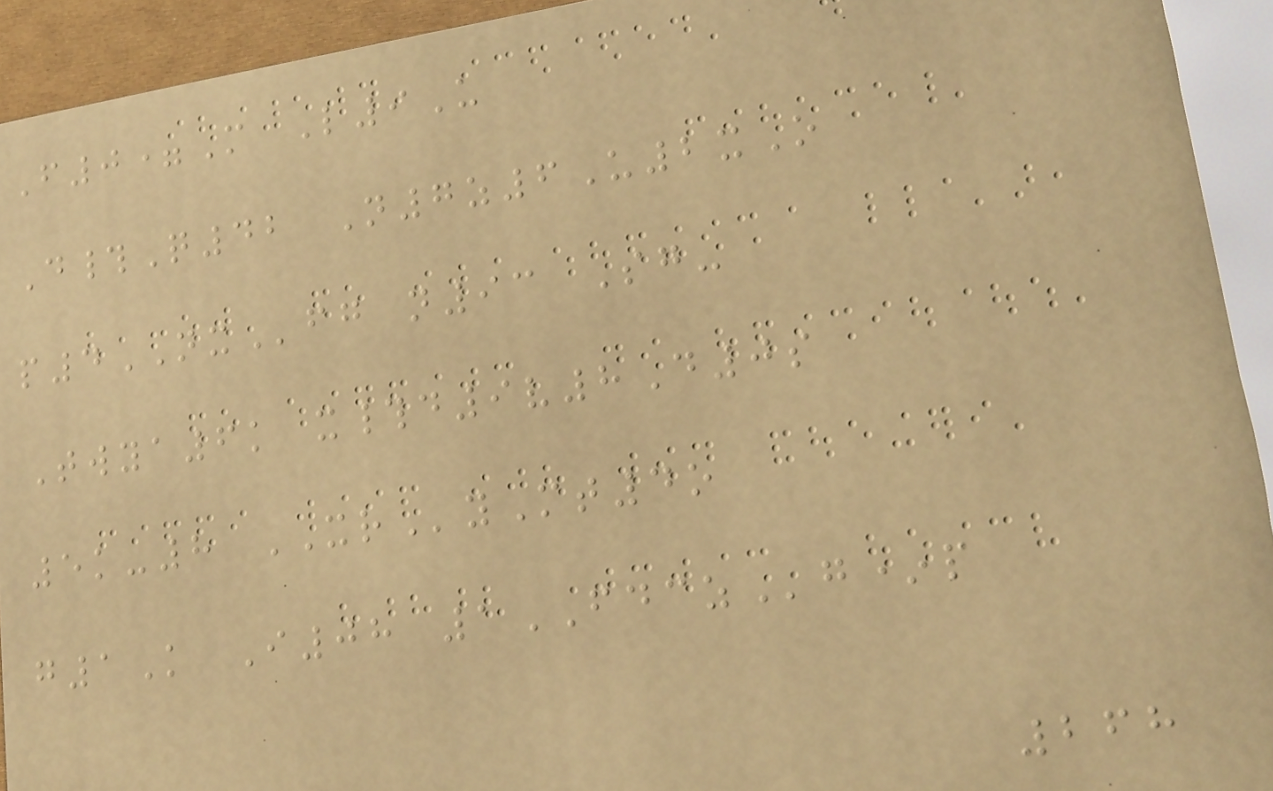F0=M L9U
D#Q42 N7z6U2xO
p4NXfg n93 Sg-
Twya6k x#d9v8D0s
5k-8 XRyMt4o
g1K I08 1FDCZg*p
268
